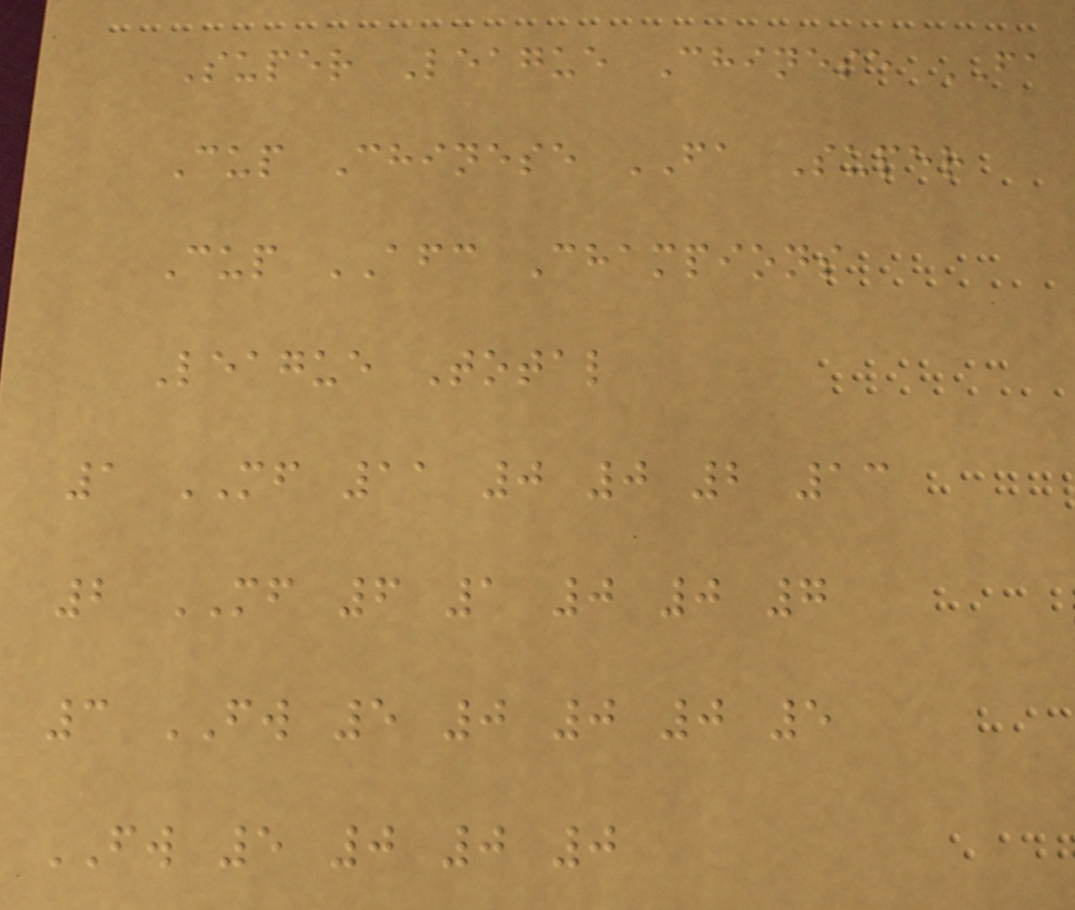Super League Chinese FA
Cup Chinese FA Super
Cup AFC Champions
League Total
1 MF 11 0 0 2 13
2 MF 6 1 0 0 7
3 FW 5 0 0 0 5
FW 5 0 0 0
